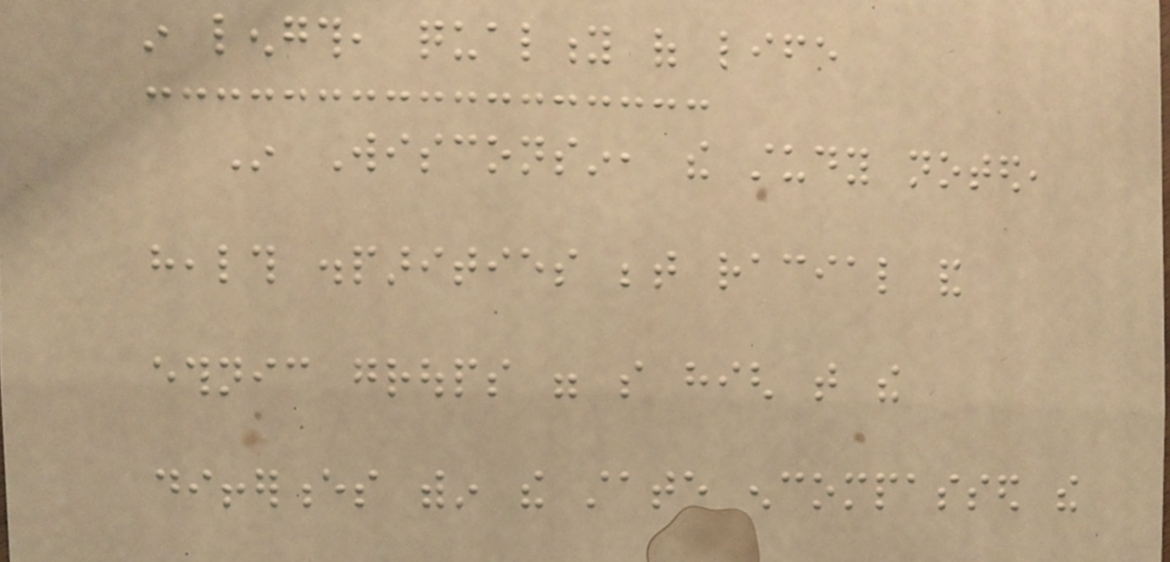in length, quality of life
In Wisconsin, the study noted,
health disparities between racial and
ethnic groups were so high that the
differences within the state encompassed the
